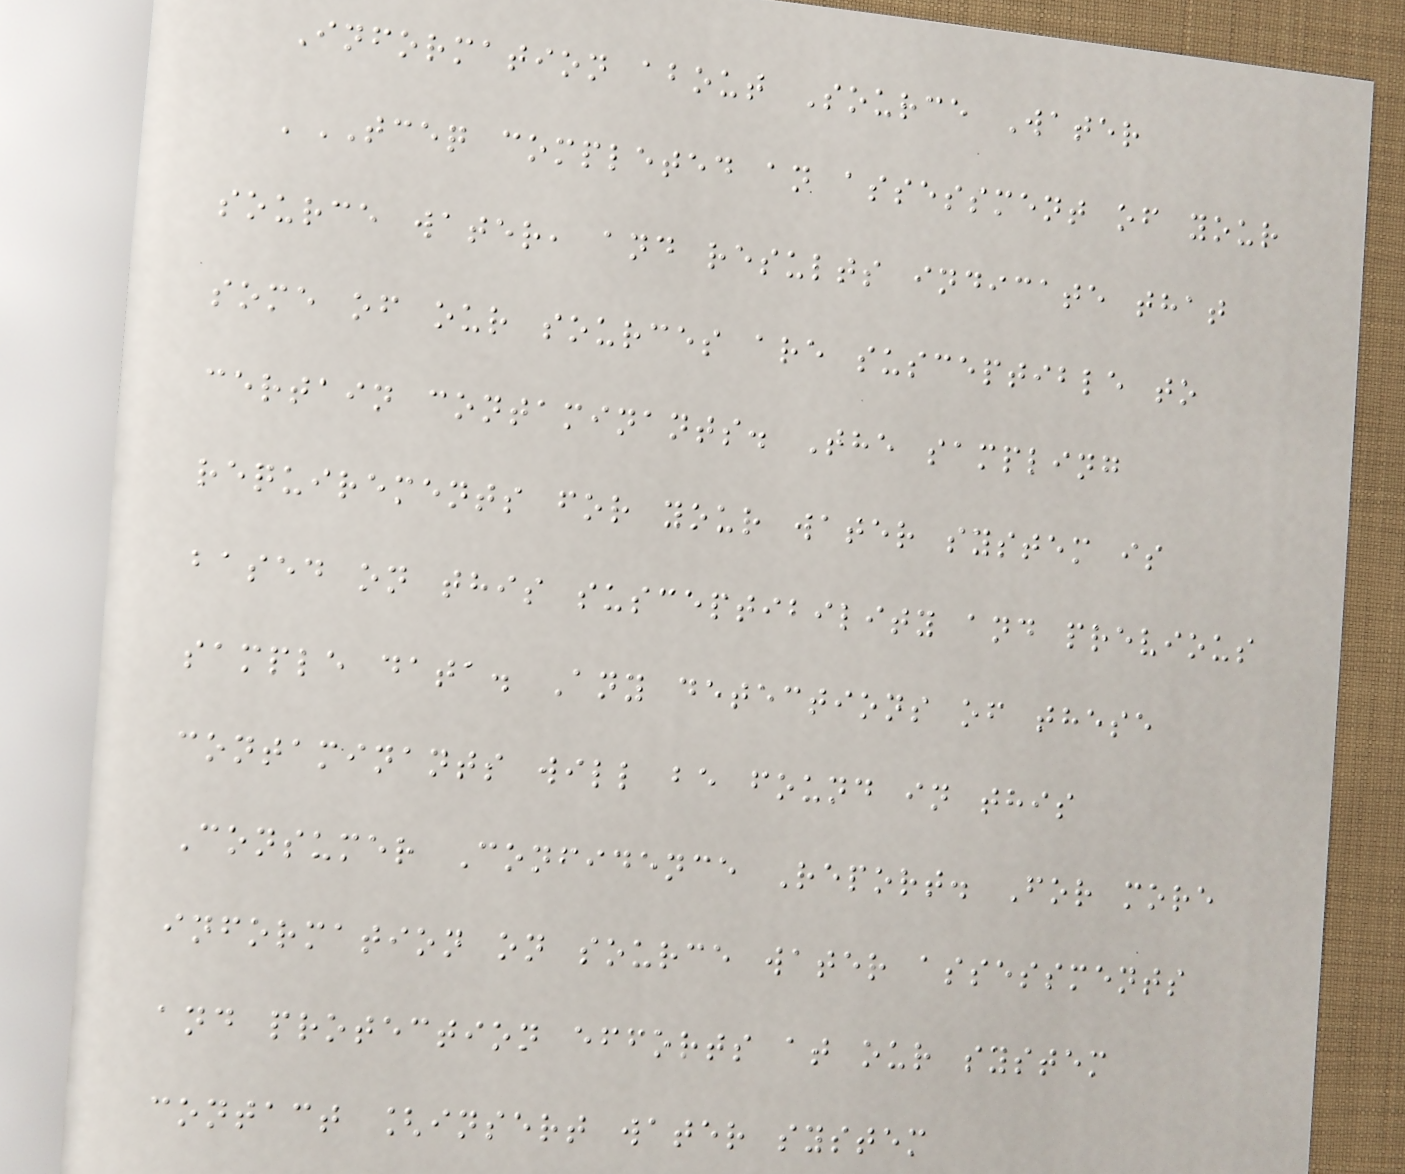Information about Source Water
'TCEQ completed an assessment of your
source water, and results indicate that
some of our sources are susceptible to
certain contaminants. The sampling
requirements for your water system is
based on this susceptibility and previous
sample data. Any detections of these
contaminants will be found in this
Consumer Confidence Report. For more
information on source water assessments
and protection efforts at our system
contact [insert water system
